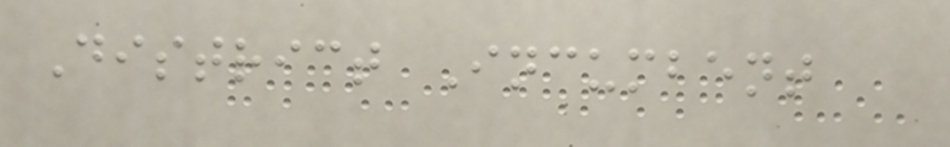District Incumbent
